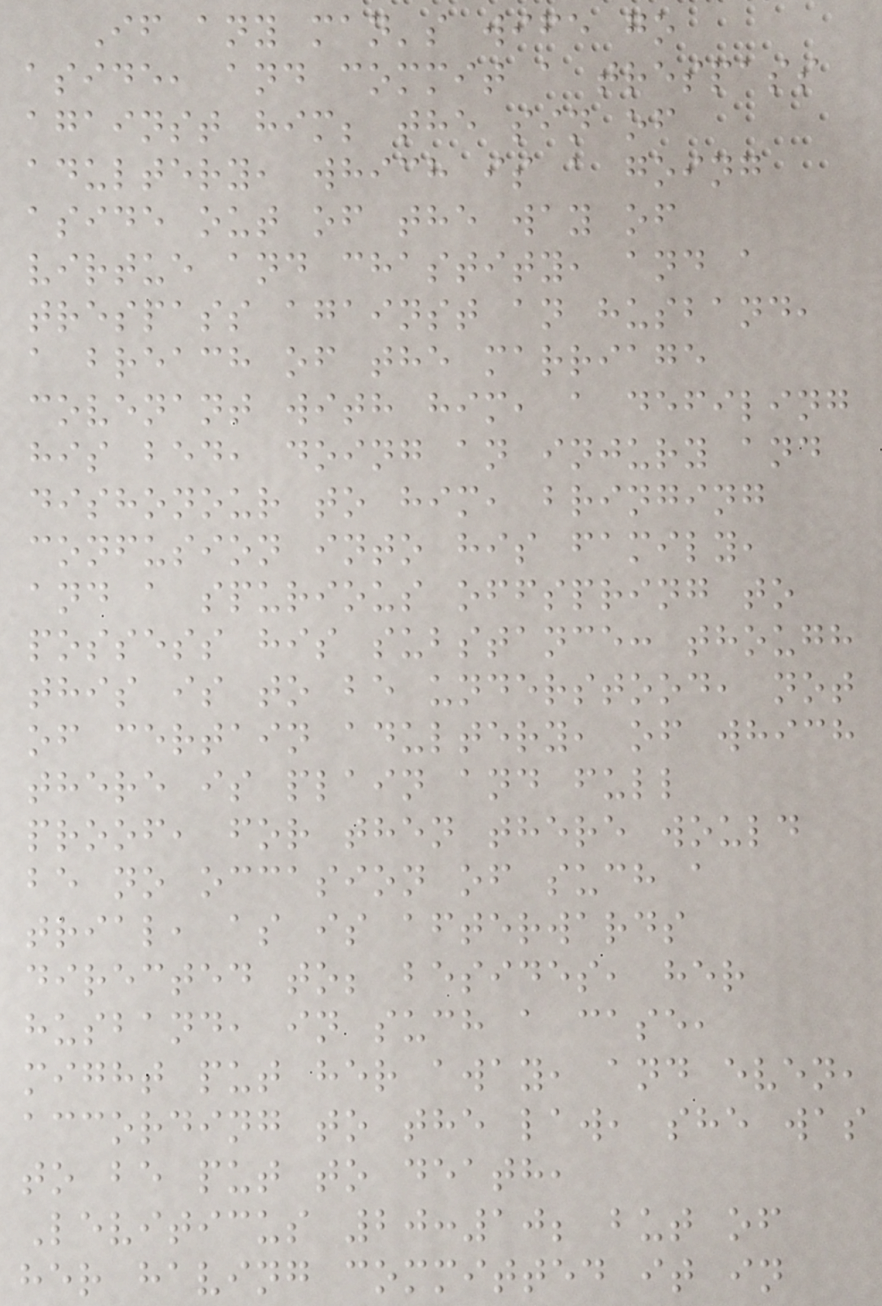If any man's wife go
aside, and commit a trespass
against him; the sin of
adultery, which is a going
aside out of the way of
virtue and chastity, and a
trespass against an husband,
a breach of the marriage
covenant with him, a defiling
his bed, doing an injury and
dishonour to him, bringing
confusion into his family,
and a spurious offspring to
possess his substance: though
this is to be understood, not
of certain adultery, of which
there is plain and full
proof, for then there would
be no occasion of such a
trial, as is afterwards
directed to; besides, her
husband, in such a case,
might put her away, and even,
according to the law, she was
to be put to death,
Leviticus 20:10; but of
her having committed it in
